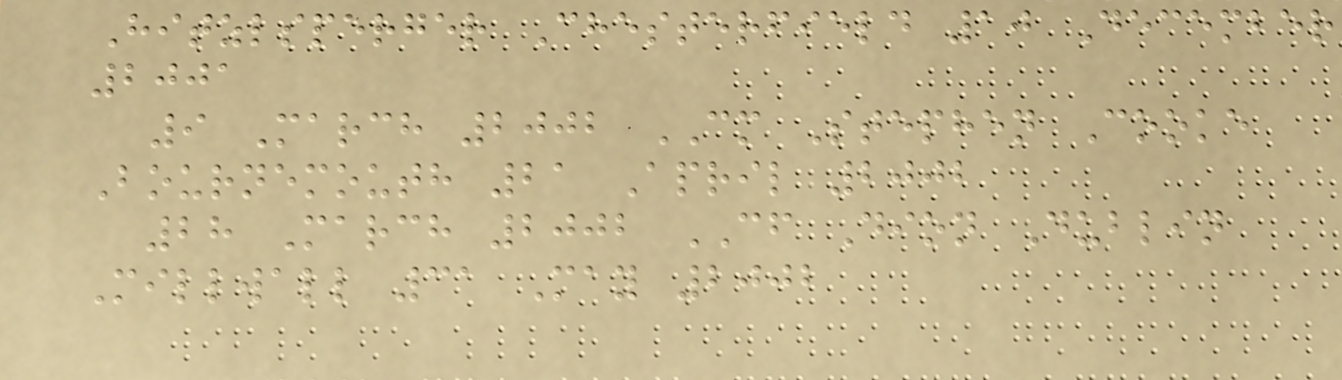Hitzlsperger Chesterfield 10 December
2001
9 March 2002 CM Stephen Cooke
Bournemouth 21 April 2002
28 March 2002 CF Dion Dublin
Millwall 31 May 2002
